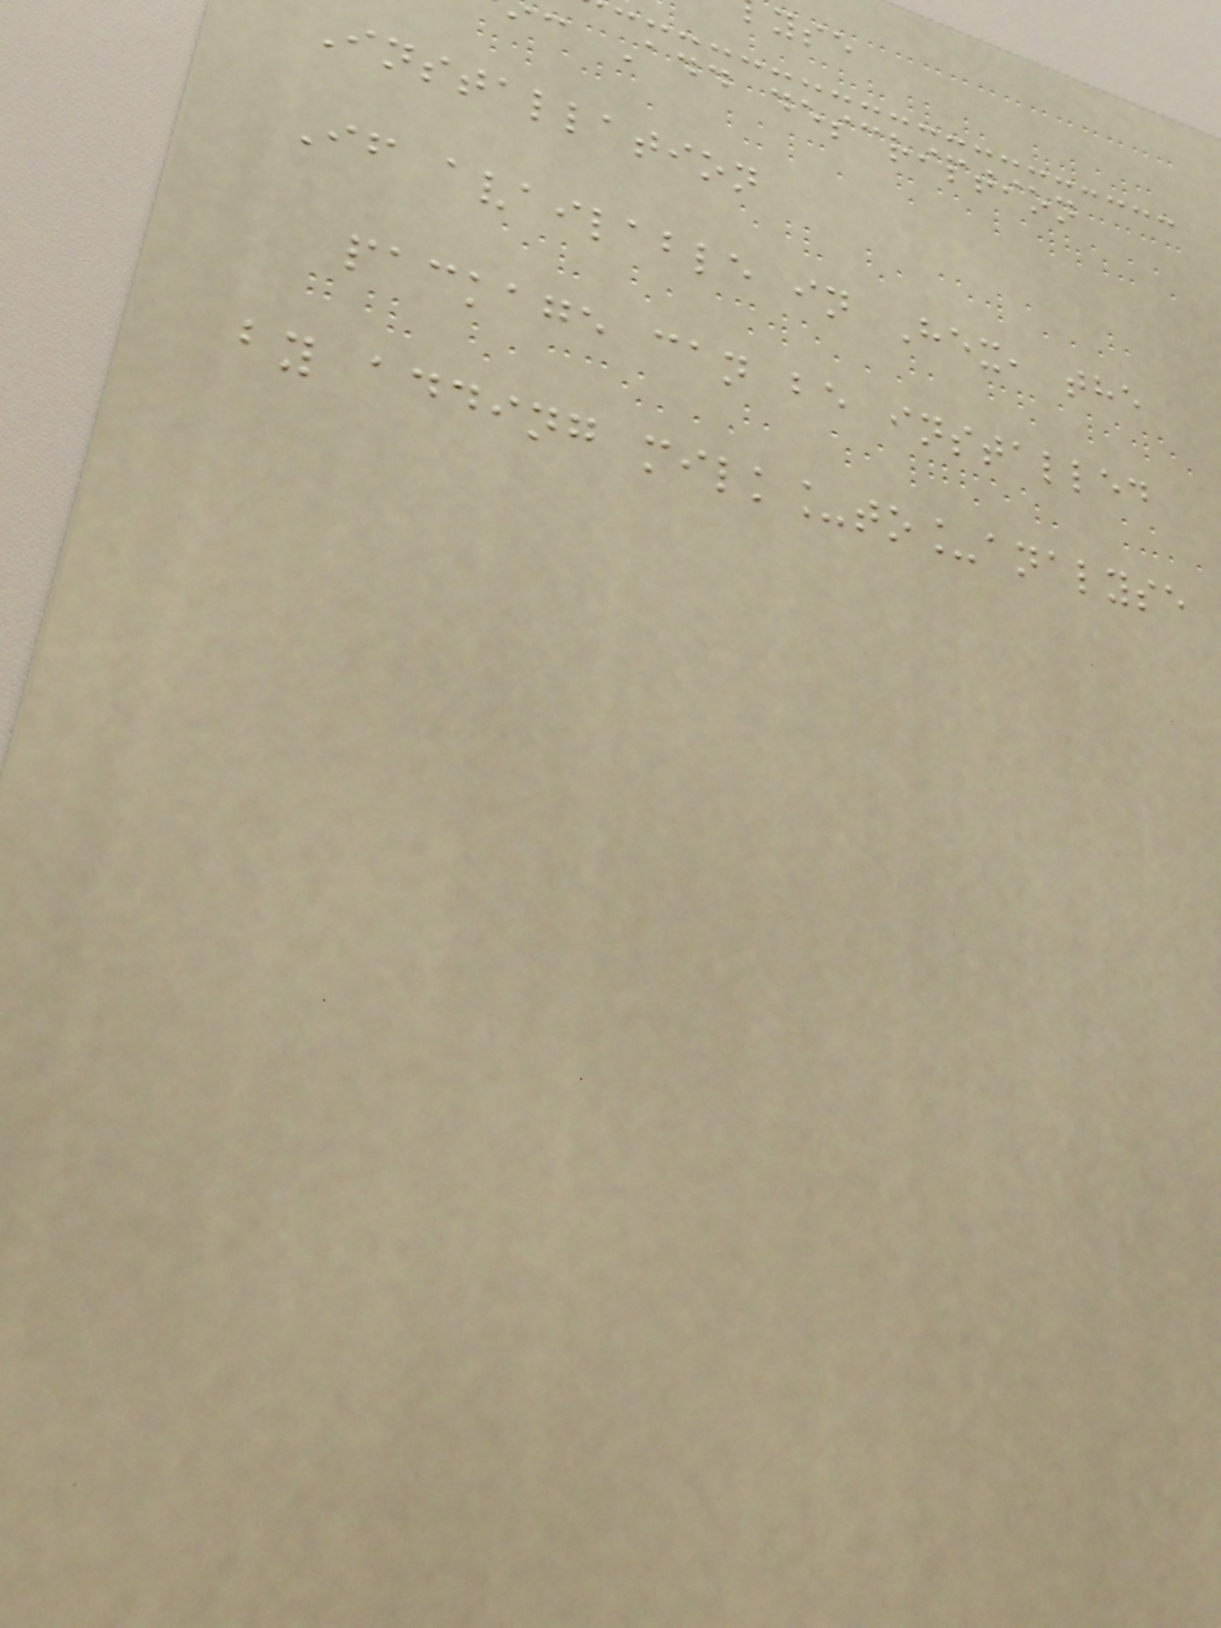: Add description
Installation
If available in Hex, the
package can be installed
by adding milk_to_analyse
